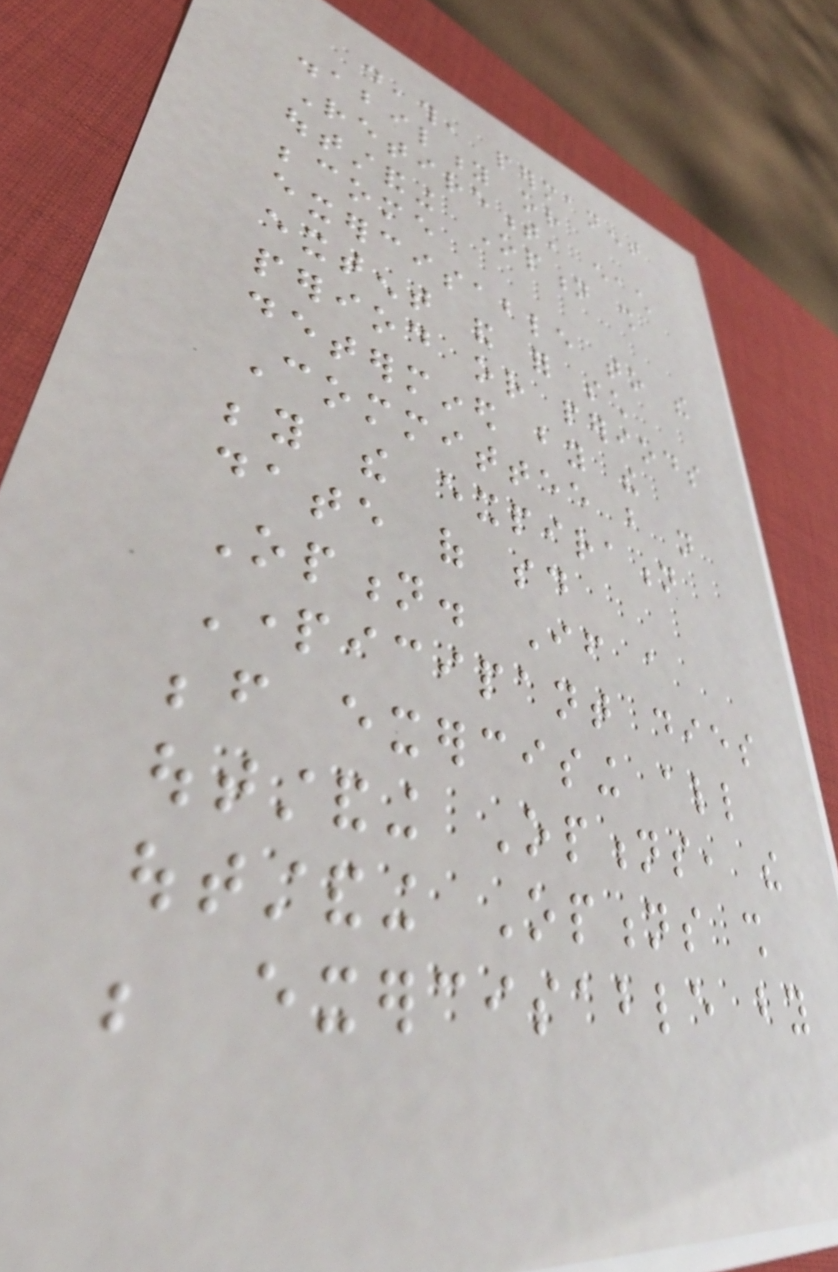death, permanent
disability or
Retirement, each
outstanding Option shall
become
exercisable to the
extent and for such
period or periods
determined by the
Committee but not
beyond the expiration
date of said
Option. If a
Participant dies
before exercising all
outstanding Options, the
outstanding Options shall
be exercisable by
